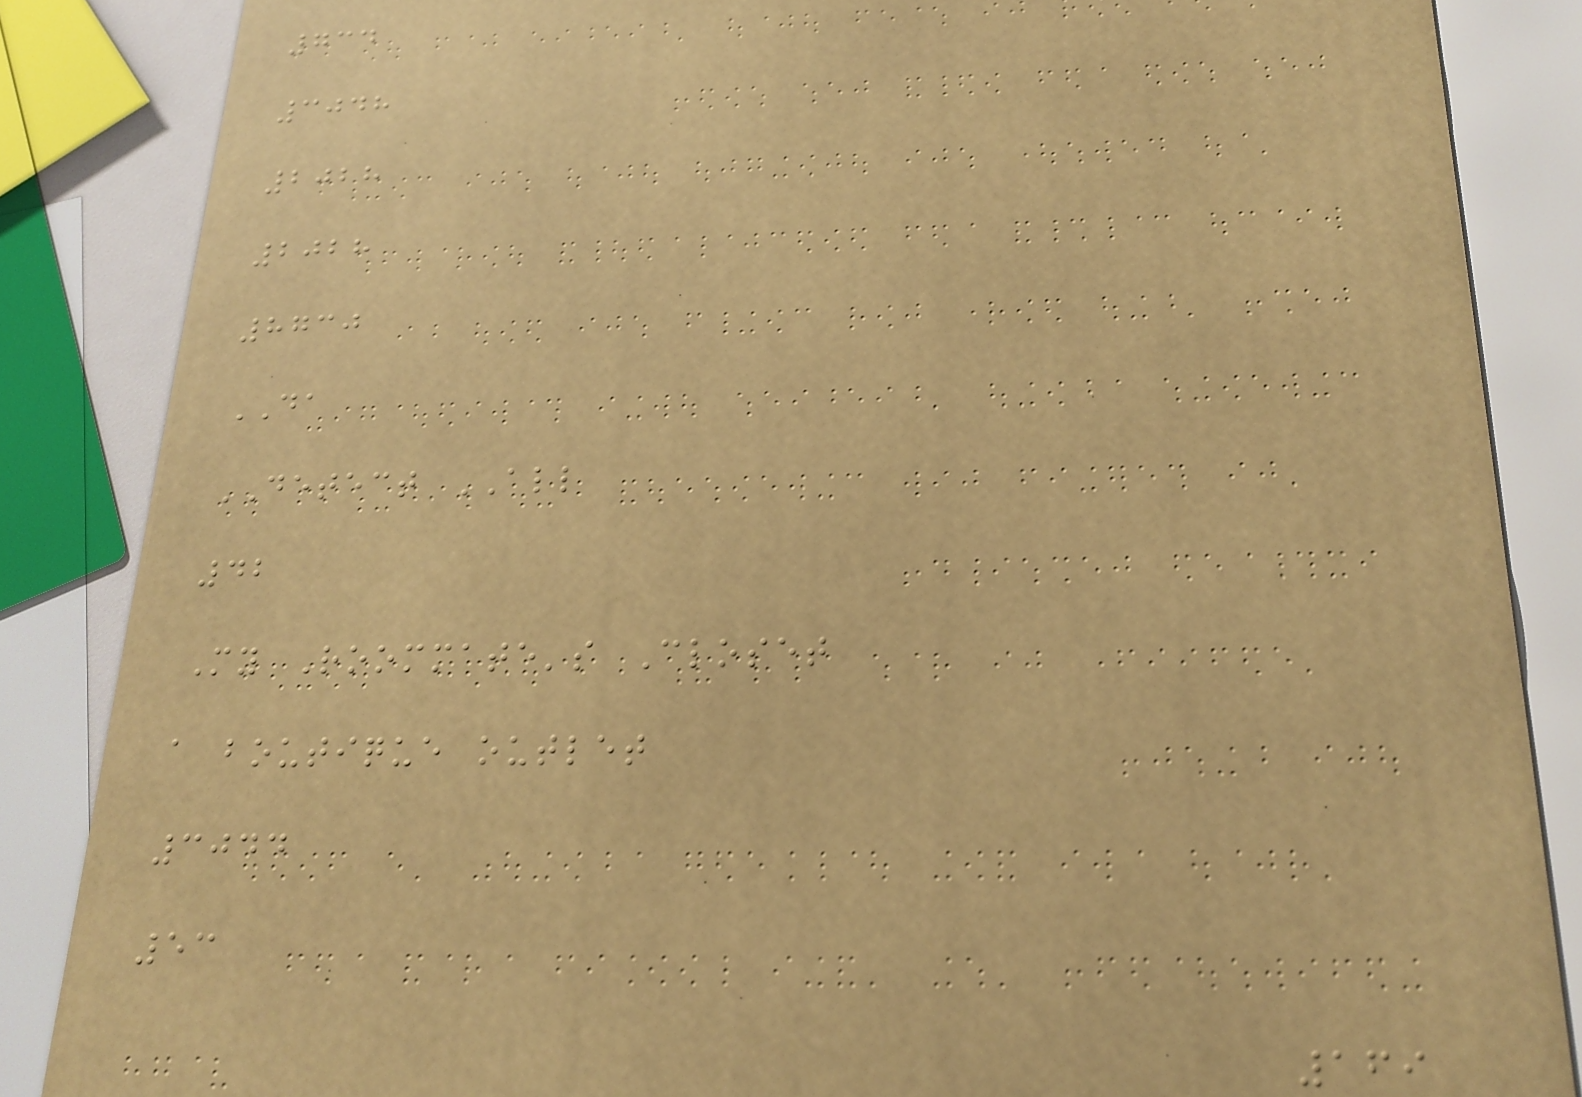734
3048
2028
2028
8730
DA
DETECT ALL
42
My Roommate's Closet
a boutique outlet
3044
53
169
